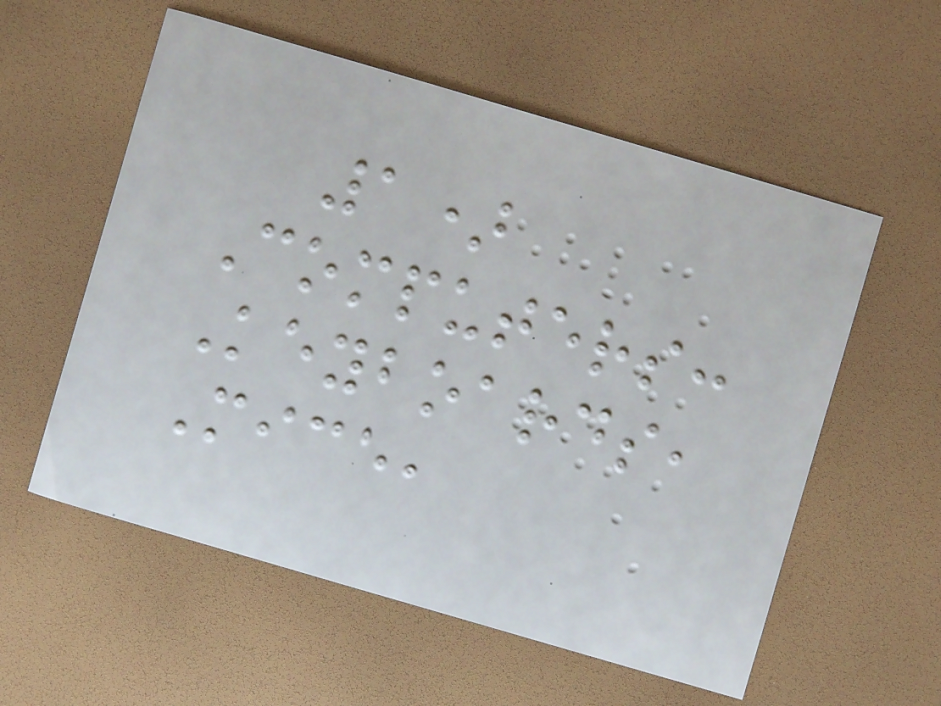1)
Computers:
Keyboards,
Mice,
